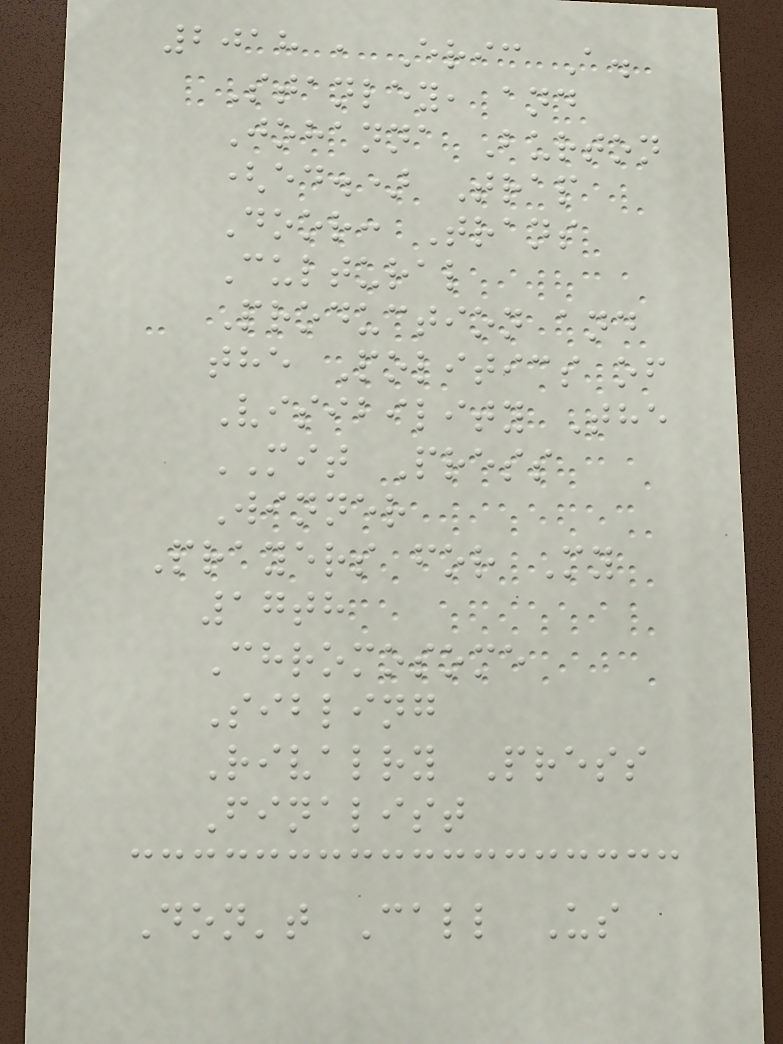2018 , Eric A.
Stanley, and
Johanna Burton
(ed.) Trap
Door: Trans
Cultural
Production and
the Politics of
Visibility The
MIT Press
Winner
Prayers for My
17th
Chromosome
Sibling
Rivalry Press
Finalist
Don't Call Us
